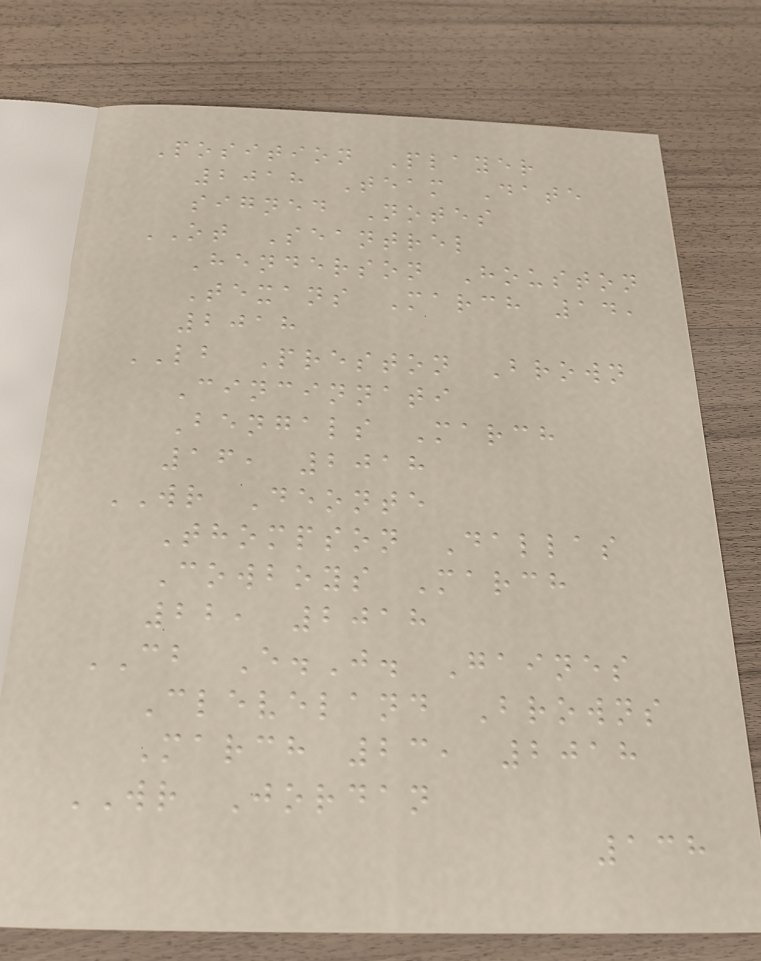Position Player
2018 Team Date
signed Notes
OT Seantrel
Henderson Houston
Texans March 14,
2018
LB Preston Brown
Cincinnati
Bengals March
16, 2018
WR Deonte
Thompson Dallas
Cowboys March
22, 2018
CB E.J. Gaines
Cleveland Browns
March 23, 2018
WR Jordan
138
